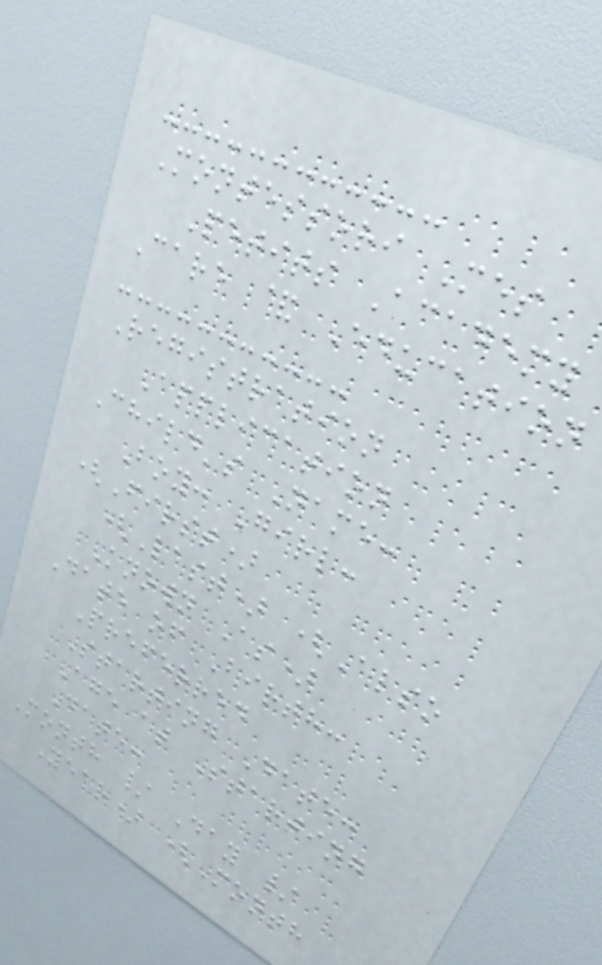Montessori Mes
Petits Academy
Care & Education
Registration
Application
Child's Name:
Boy: Girl:
(First)
(Last) (Also
Known As)
Date of Birth:
Preferred
Starting Date:
Age at Starting
Date:
Month / Day /
Year) (Month
